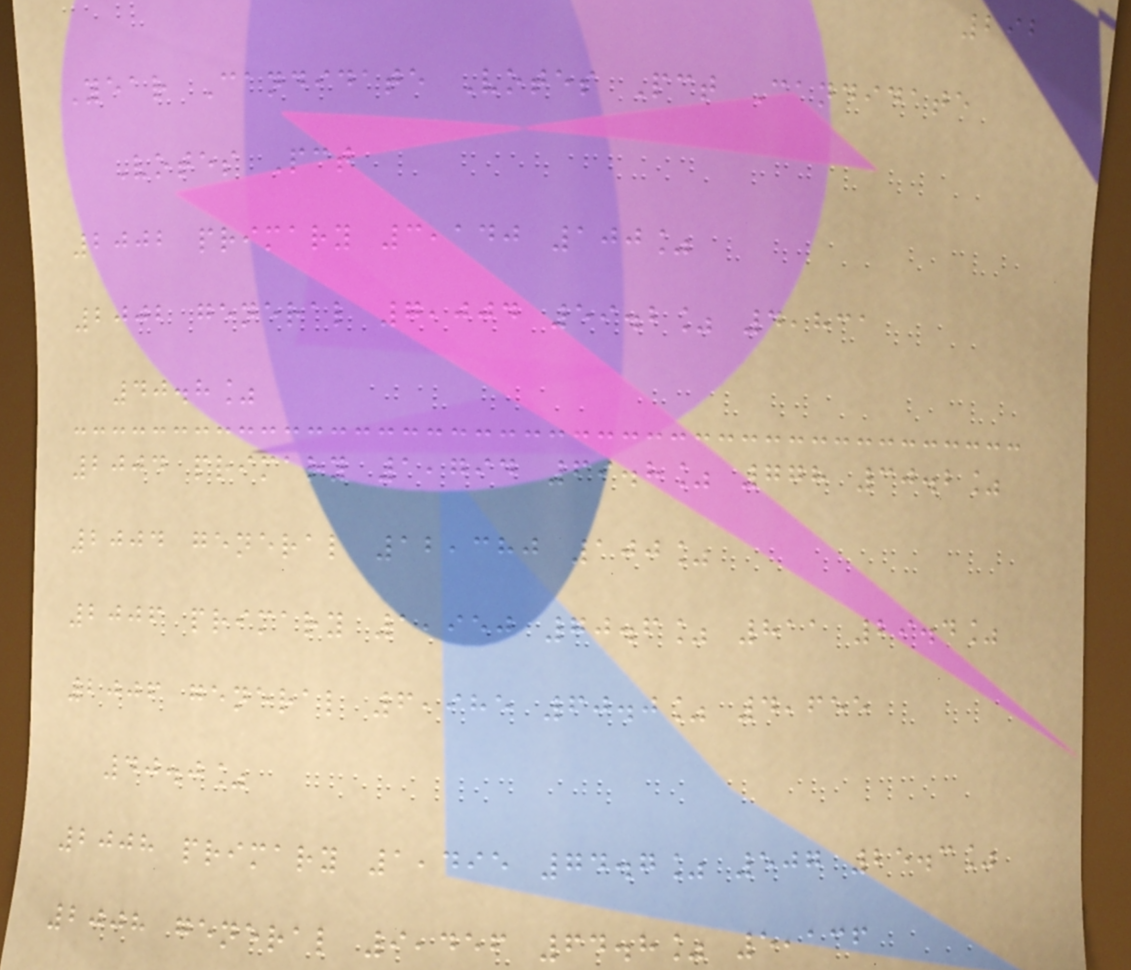292
Year Candidate Votes Pct Candidate
Votes Pct
2002 primary 3,140 100%
2002 general 7,004 59.2% 4,831
40.8%
2004 primary 1,794 69.8% 778 30.2%
2004 general 12,380 100%
2006 primary 1,950 70.6% 811 29.4%
2006 general 6,985 60.0% 4,655
40.0%
2008 primary 1,495 74.7% 507 25.3%
2008 general 9,456 64.8% 5,136
